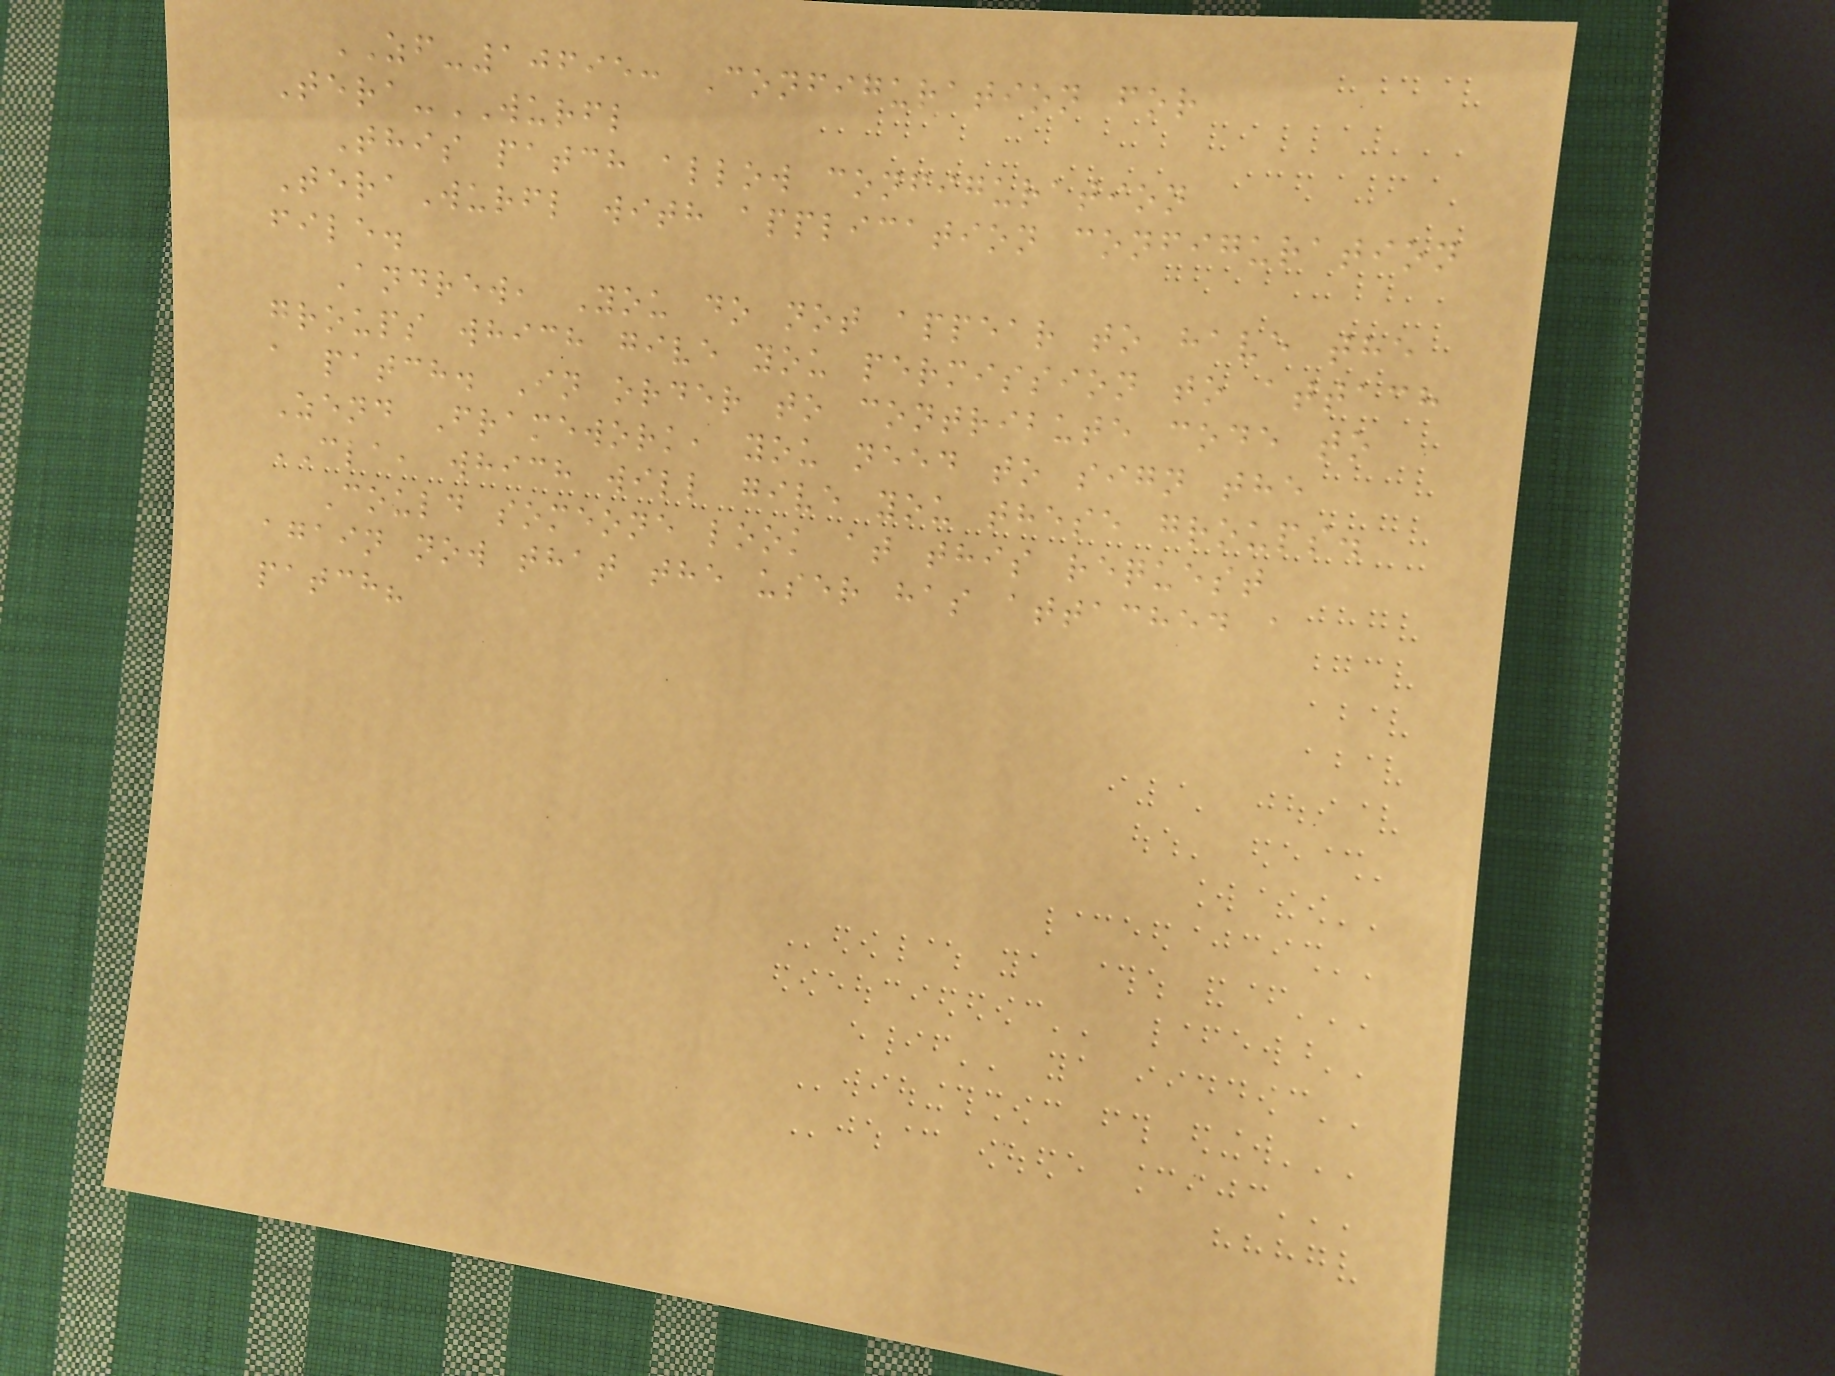ZF-10695: Configuration for
Tera-WURFL
This patch allow configuration
TeraWurfl with application configuration
file.
Andrew, You do not appear to have the
groups which give you permission to attach
a patch. In order to contribute code to
Zend Framework, you need to sign the
CLA, which will give you these groups.
Could someone look at this request
again now that the user has attached a
patch?
